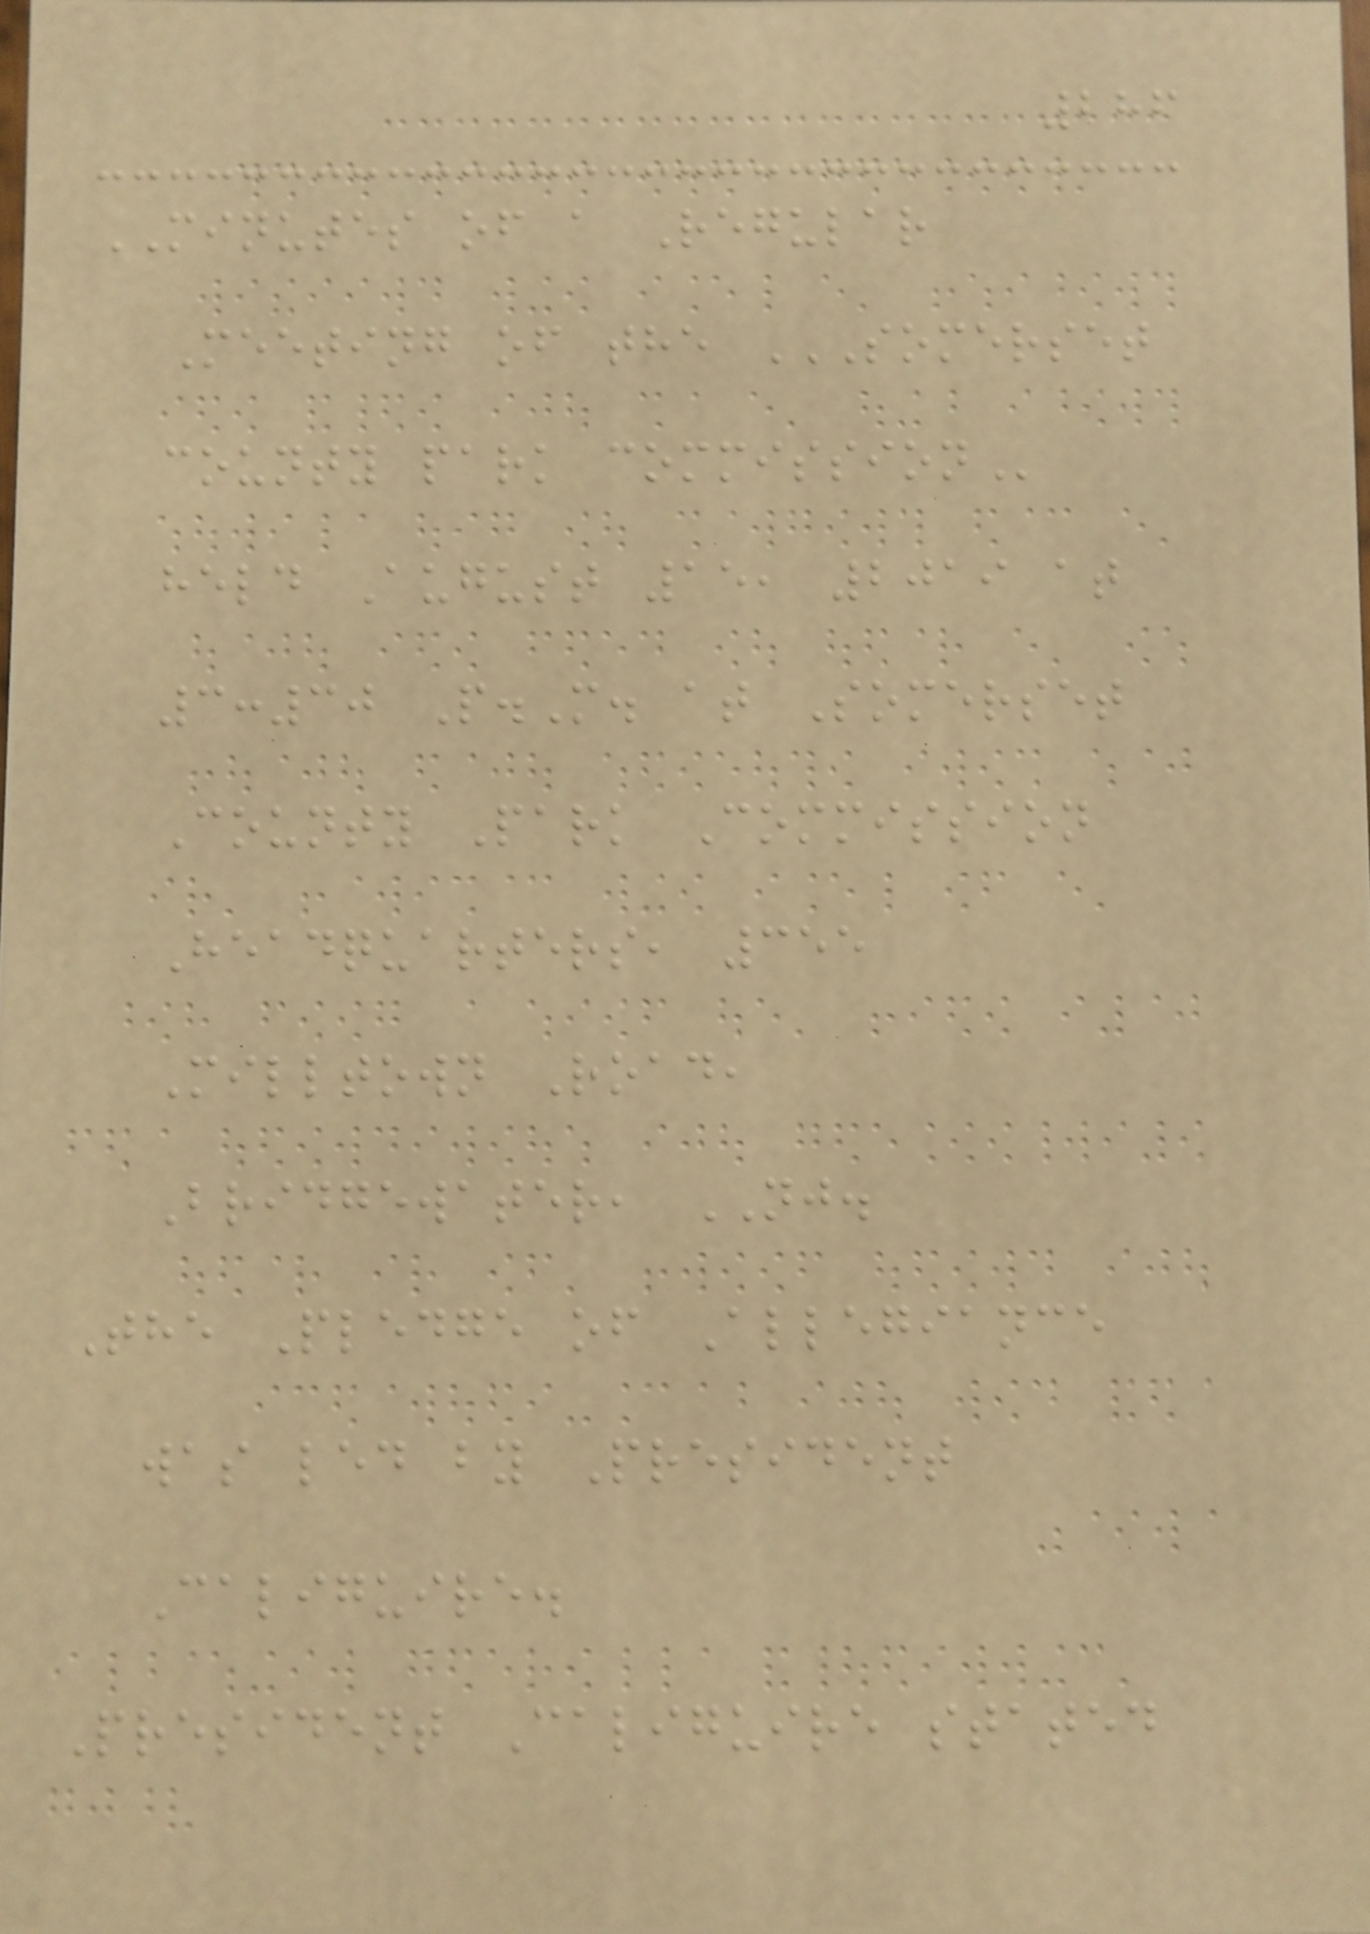286
MINUTES of a Regular
Meeting of the SOMERSET
COUNTY PARK COMMISSION
held August 15, 2019 at
3:30 P.M. at Somerset
County Park Commission
Headquarters, 355
Milltown Road,
Bridgewater, NJ.
The Pledge of Allegiance
was led by President
Caliguire.
President Caliguire stated
